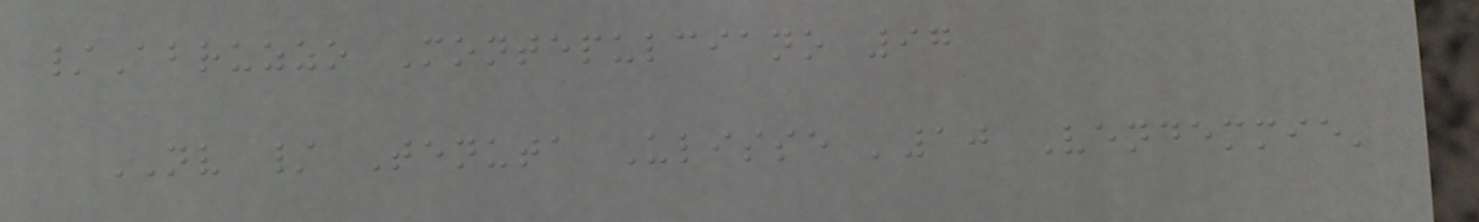/Abruzzo Montepulciano 97
NV / Tenuta Ulisse '10 Vendemmie'
